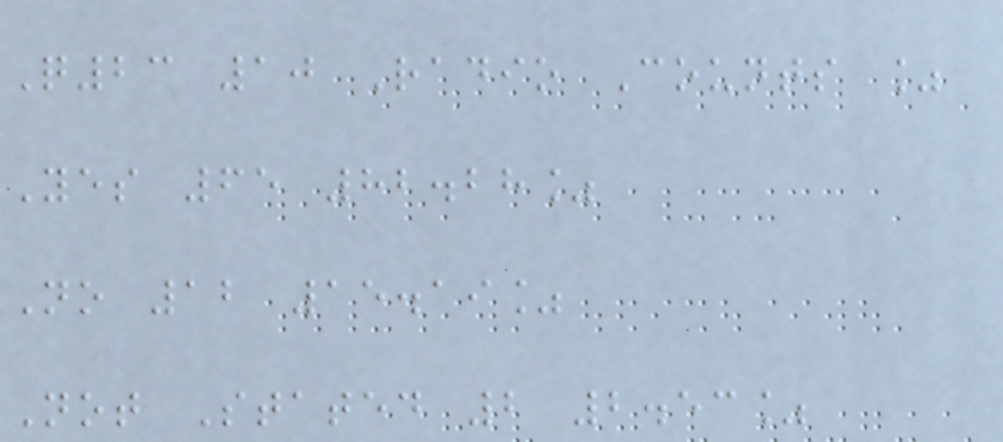Q23 10 Radio Counts %
Yes 65 82.28%
No 12 15.19%
Not Stated 2 2.53%
